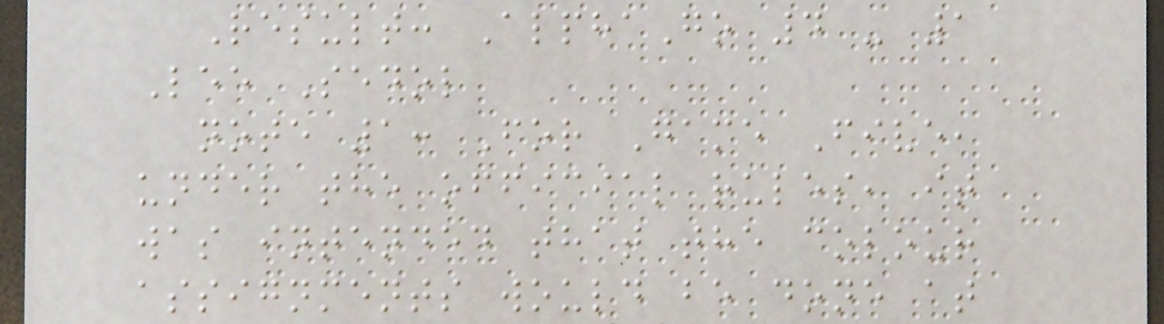Result: AlphaGo 4 - 1
Lee Sedol
note 1: For Game Five,
under the official rules, it
was intended that the colour
assignments would be done at
